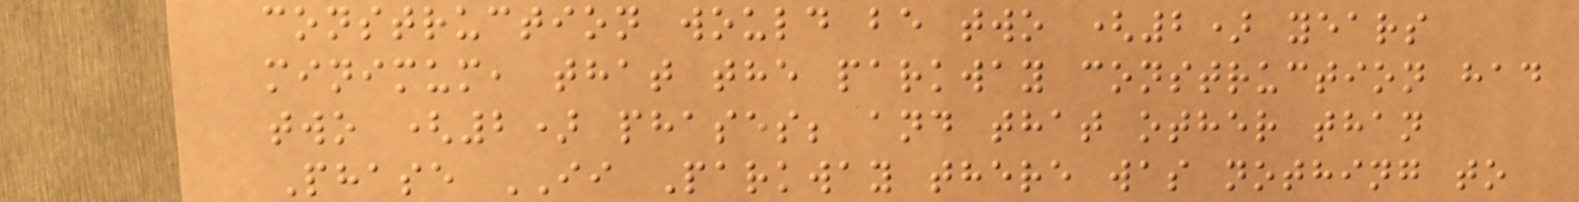construction would be two (2) years
minimum, that the parkway construction had
two (2) phases; and that other than
Phase II Parkway there was nothing to
